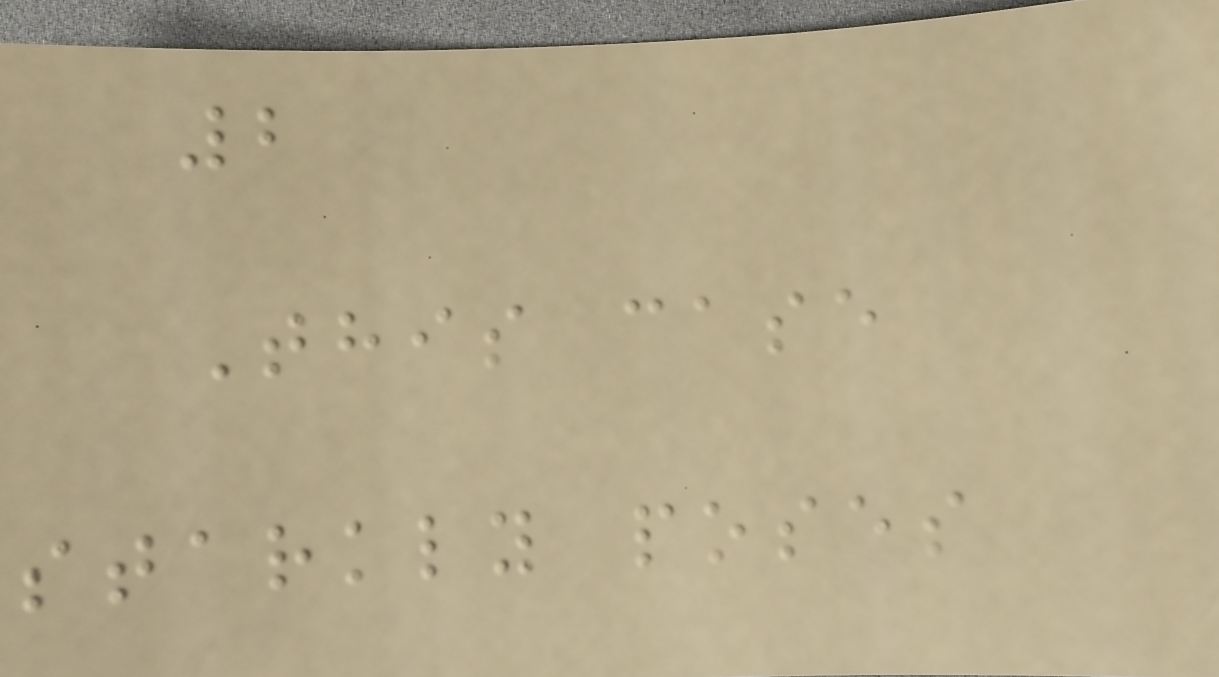2
This case
starkly poses
